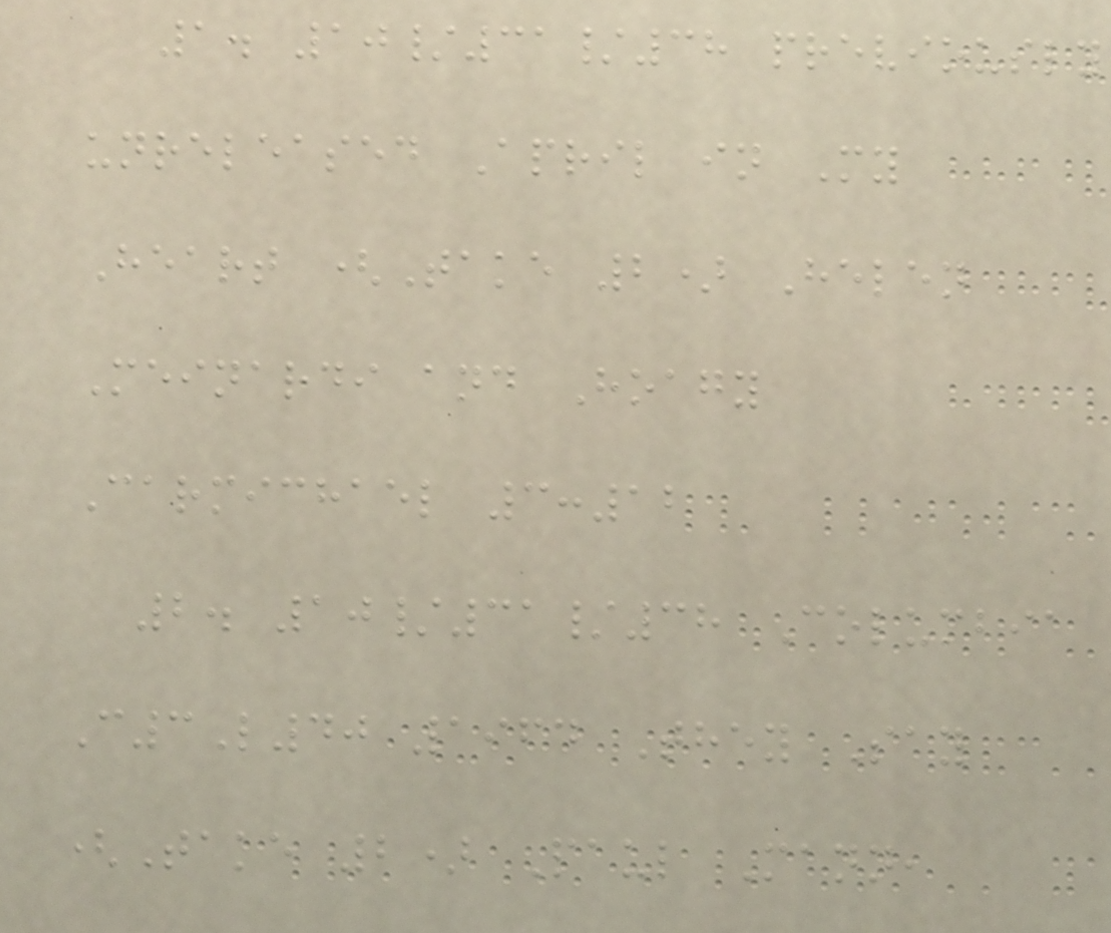1. 10/31/38 previously
unreleased April in My
Heart (Take 2) Helen
Meinardi and Hoagy
Carmichael 3:12
2. 10/31/38 Columbia
C3L40 1964 They Say
(Take 2) Paul Mann,
